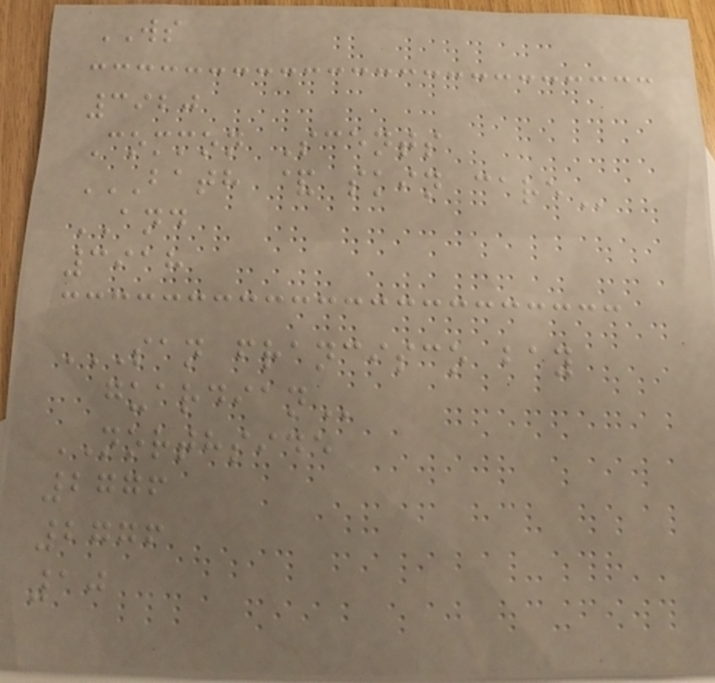WS
3920
Common Scents
BATH & SKIN CARE
AND
3918
SAN FRANCISCO BAY
GUARDIAN
NORTHSIDE
2776
2776
10
